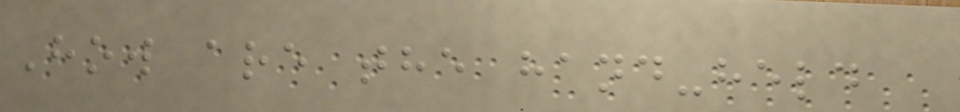How are the hand-held
